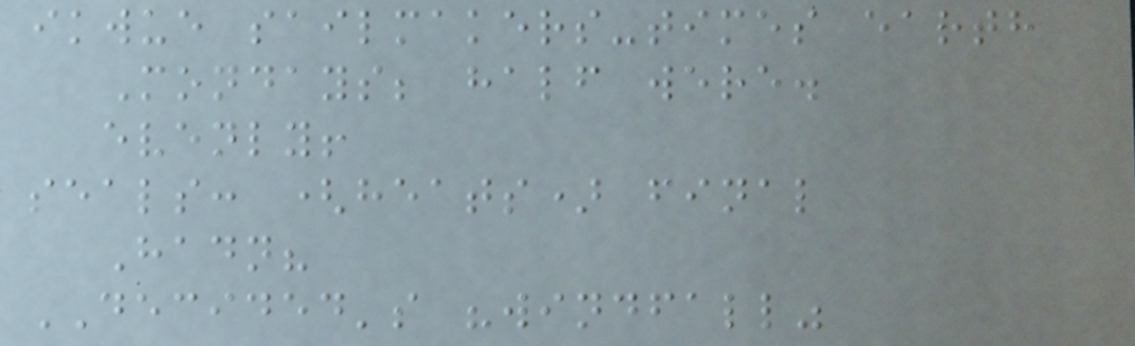ikwue sailmakers-times earth
Mondays; half were.
evenly!
seals: (heats) final
Hadn?
DECIDED's "windfall"
